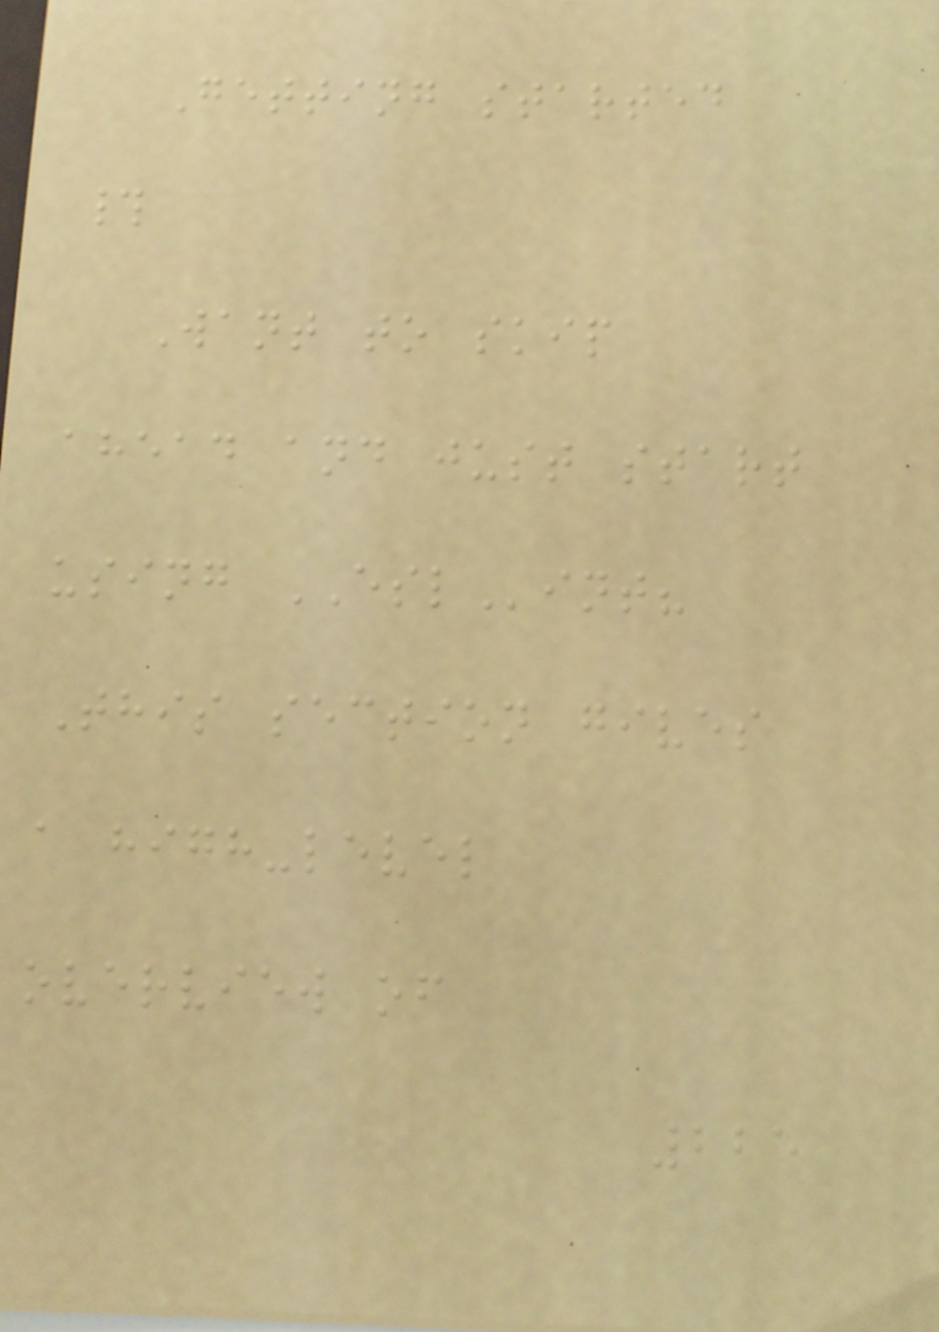Getting started
#
Want to skip
ahead and just start
using ESLint?
This section gives
a high-level
overview of
225
